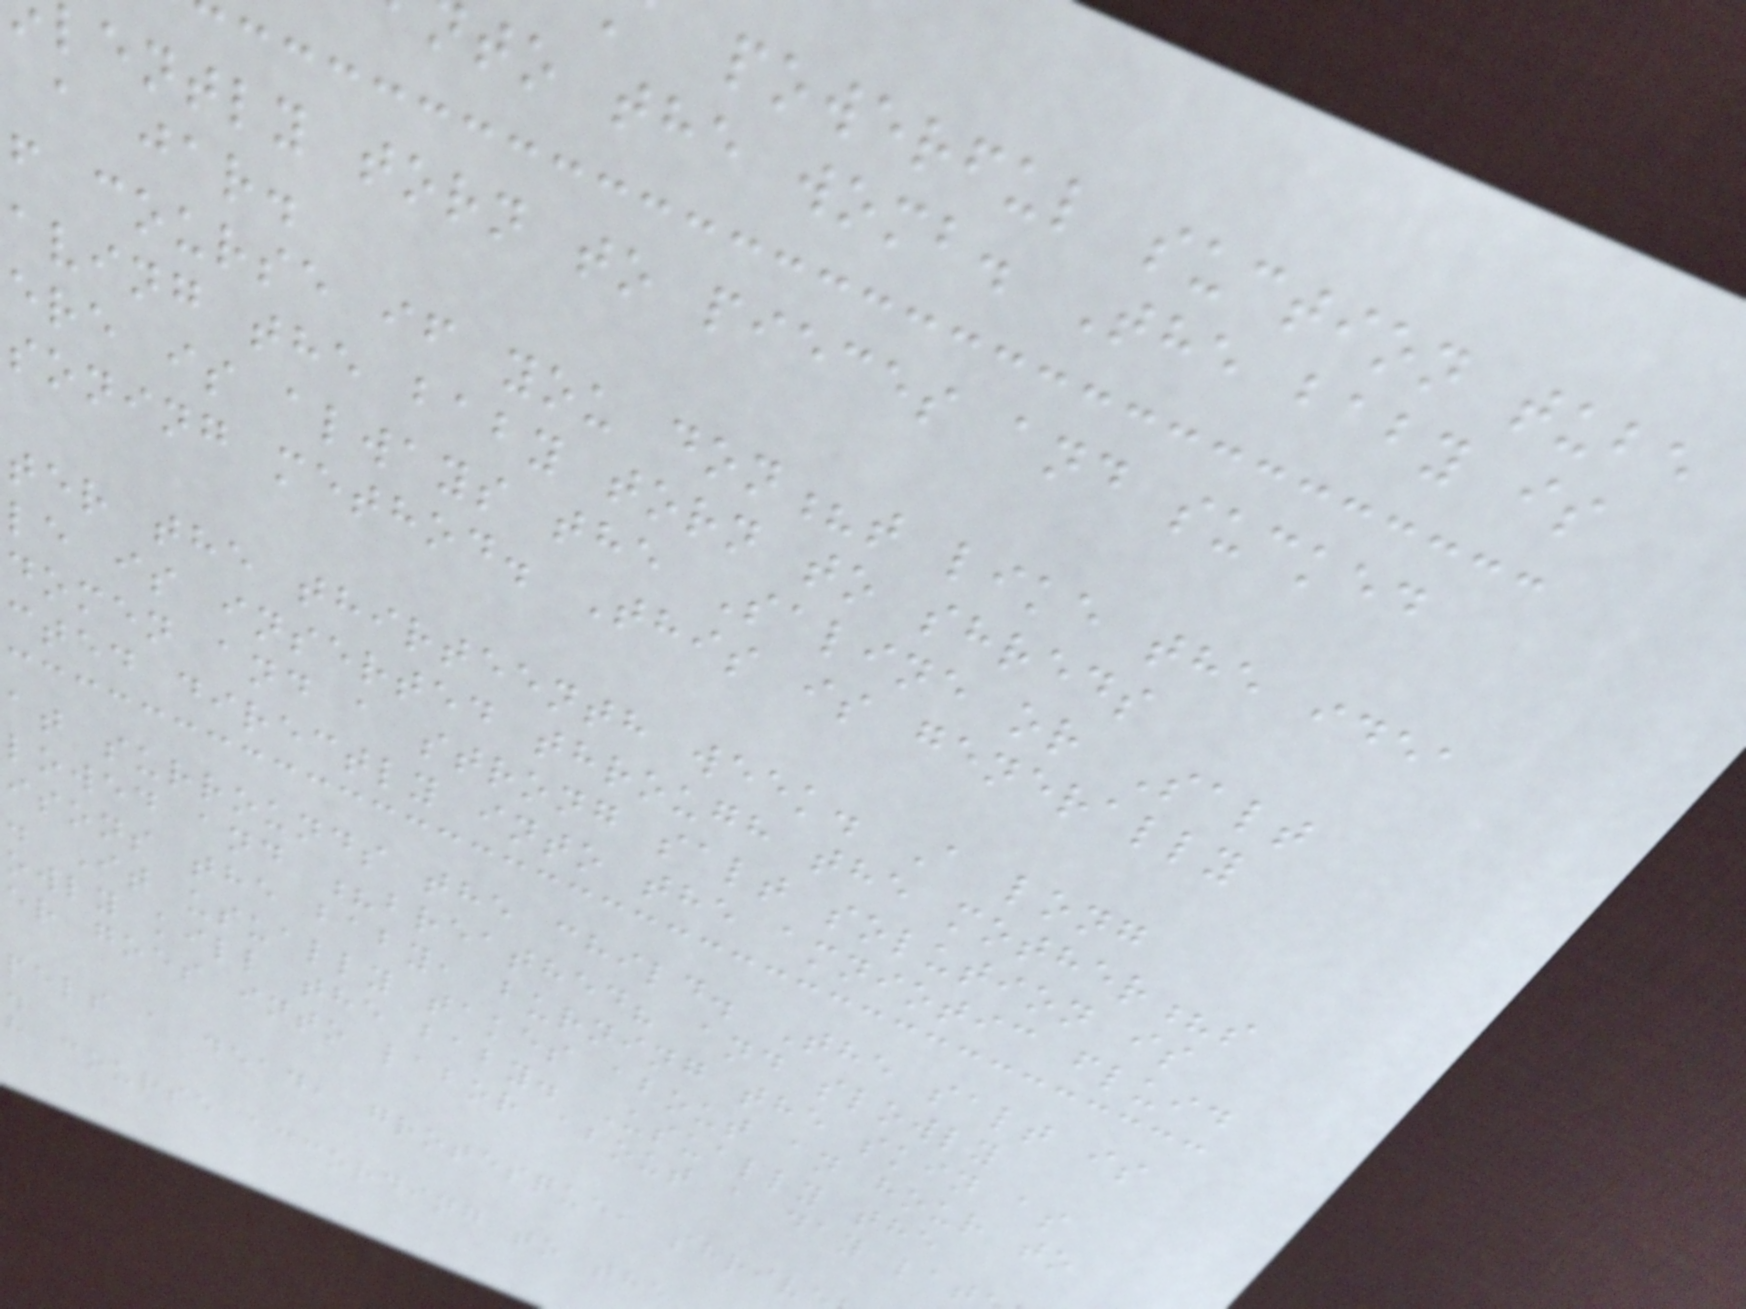powerful suction tube
to the womb. The baby is
lently torn to pieces and sucked
a jar.
f course if you don?t like the idea
aving the baby torn to shreds
ere is always the Saline or Salt
soning method. This is generally
ter the thirteenth week. A long
le is inserted through the mother?s
domen and a strong salt solution is
cted directly into the amniotic fluid
at surrounds the child. The salt is
lowed and ?breathed? and slowly
isons the baby, burning the skin as
. It usually takes about an hour to
owly kill the baby. Usually the
er goes into labor about a day lat
pels a dead, grotesque, shriv
h course according to the
